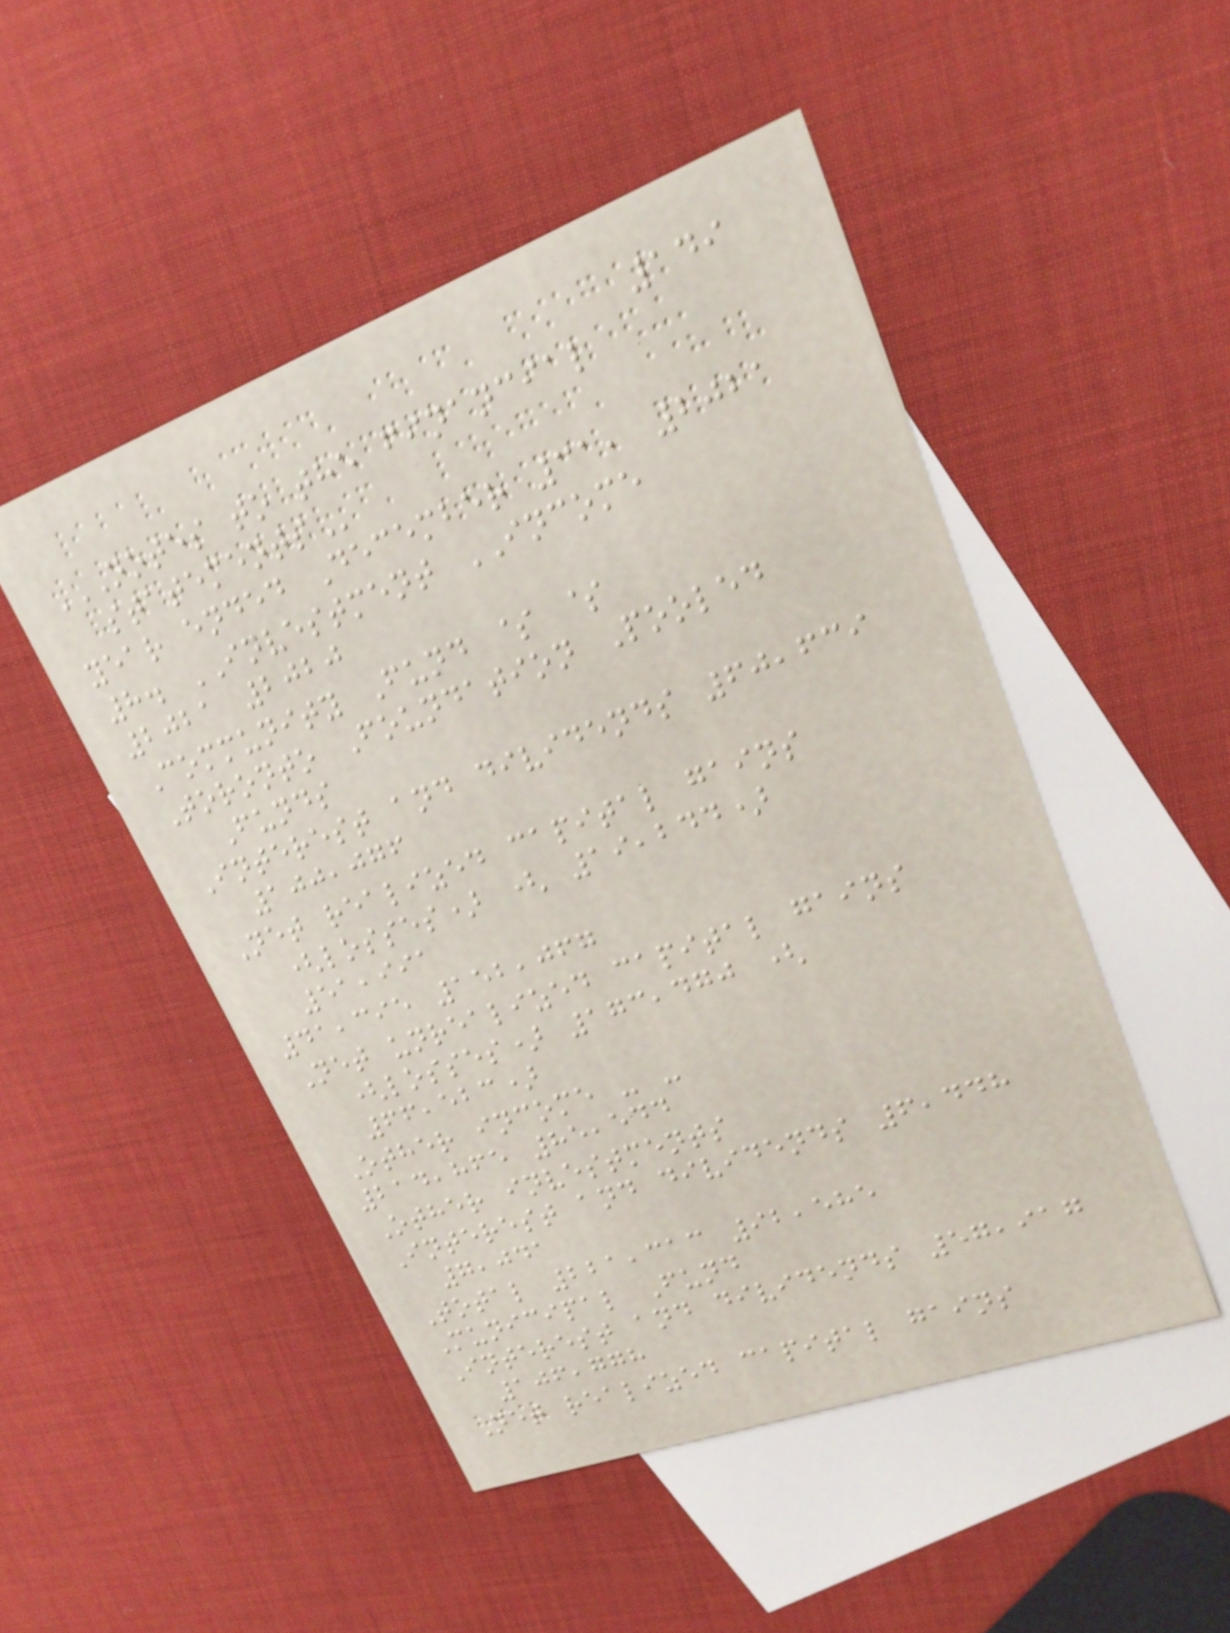149
NOTES TO THE FINANCIAL
STATEMENTS
year ended December 31, 2021
8. INVESTMENT INCOME
2021 2020
Community Fund $ $
Toronto Foundation Pooled
Funds
Interest and dividends 60,639
100,076
Net realized capital gains
(losses) ( 19,244)
51,991
41,395 152,067
Net unrealized capital gains
(losses) 173,470 (
66,523)
Other income - -
214,865 85,544
Other investments
Interest and dividends 6,448
7,041
Total 221,313 92,585
Municipal Fund
Interest and dividends 57,917
106,778
Net realized capital gains
